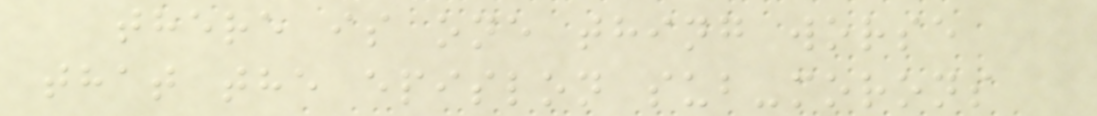there is one thing worse
that the epislon sub-morons
